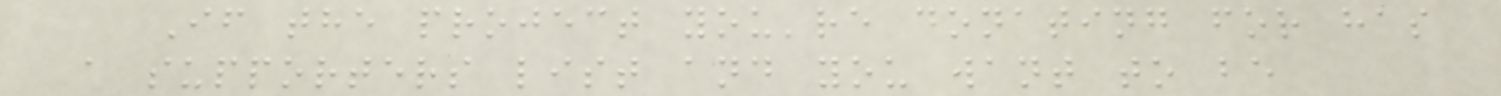If the project you're donating for has
a supporters list and you want to be
